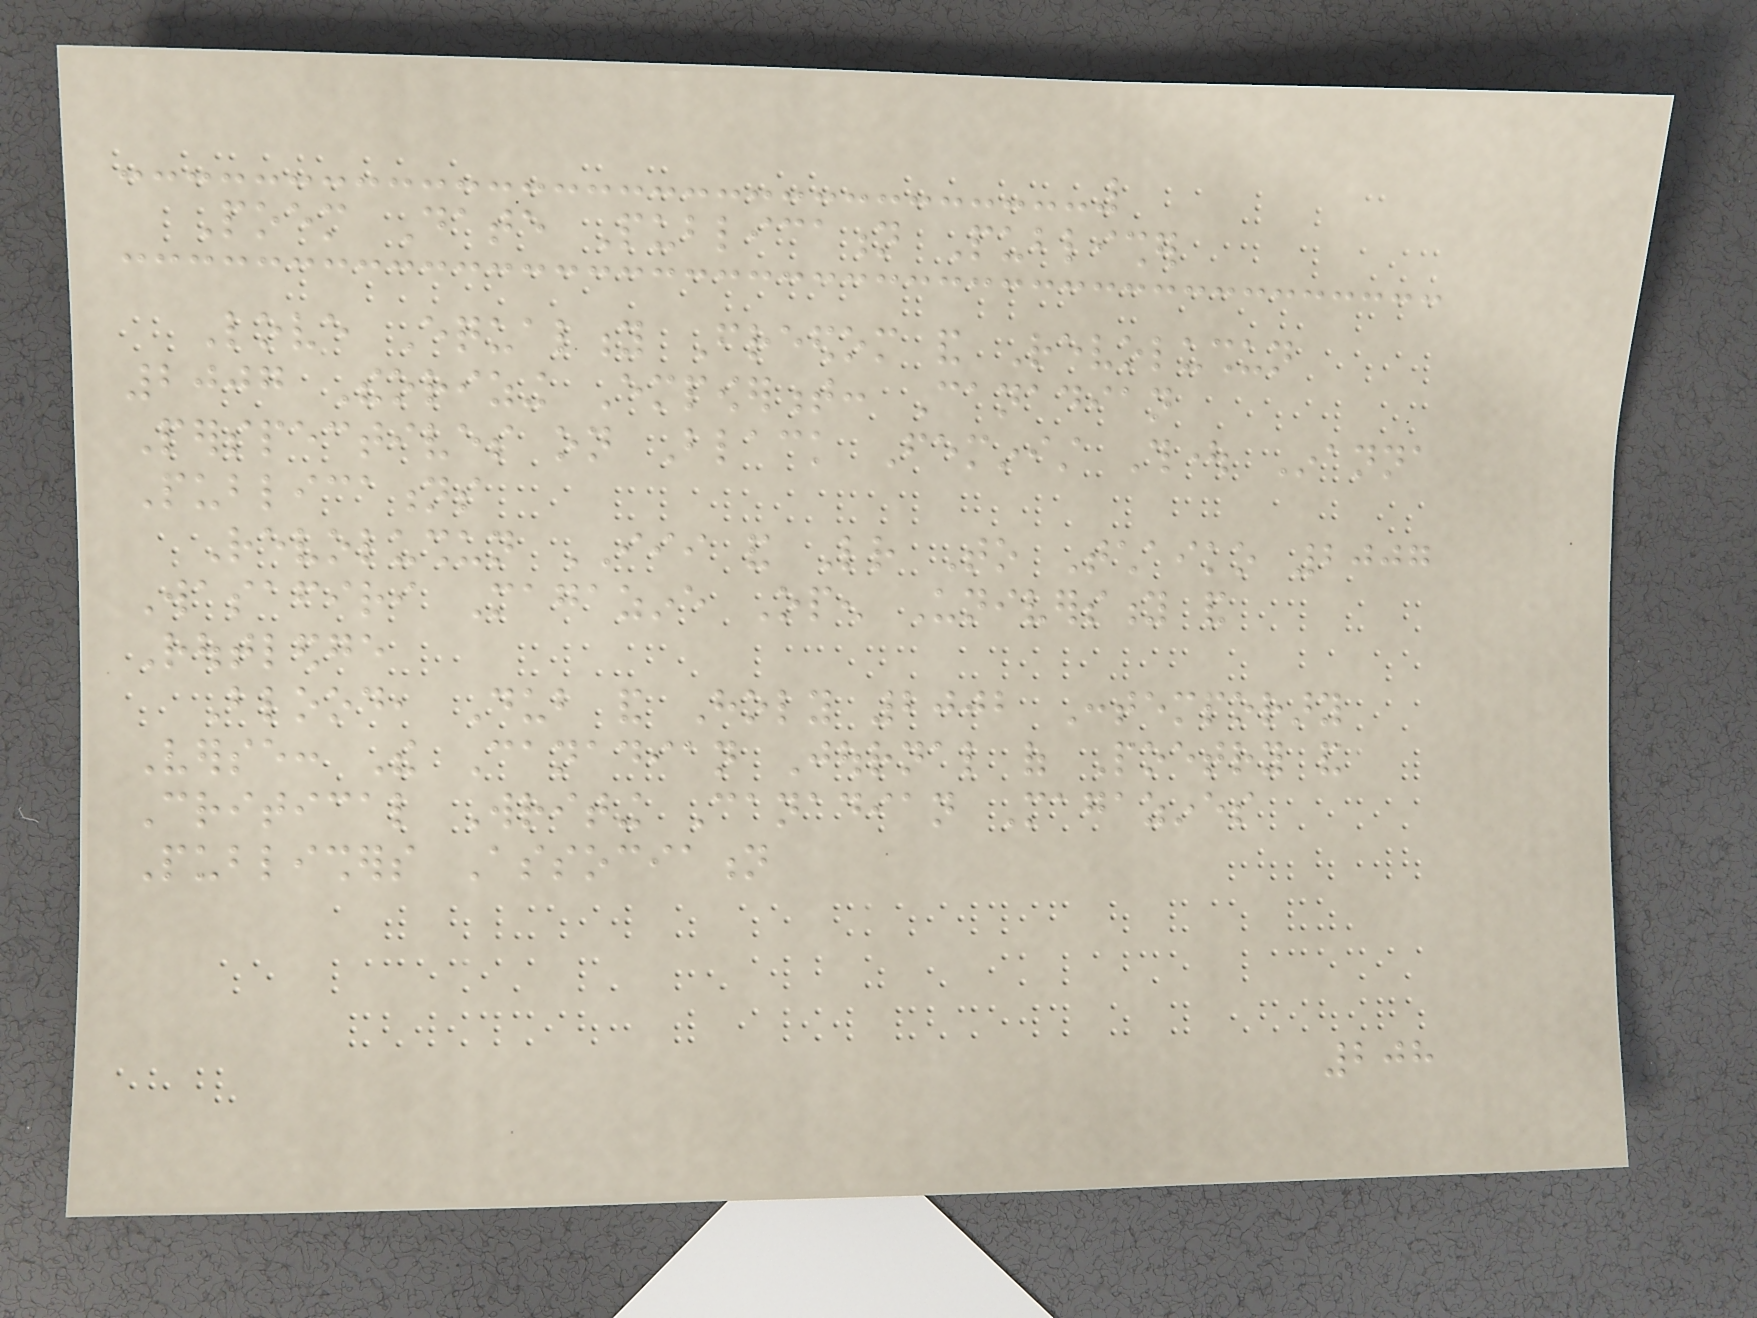Poem Date Publication Publisher
Love Equality Freedom and Revolushun
2007 Theorizing Empowerment: Canadian
Perspectives on Black Feminist Thought Inanna
Publications
Revolushun III and Letter To Tchaiko 2007
Wasafiri Magazine Open University and
Routledge
Blood, Dub and Holy 2002 Contemporary
Verse: The Canadian Journal of Poetry and
Critical Writing Canadian Magazines
Publishers Association
208
